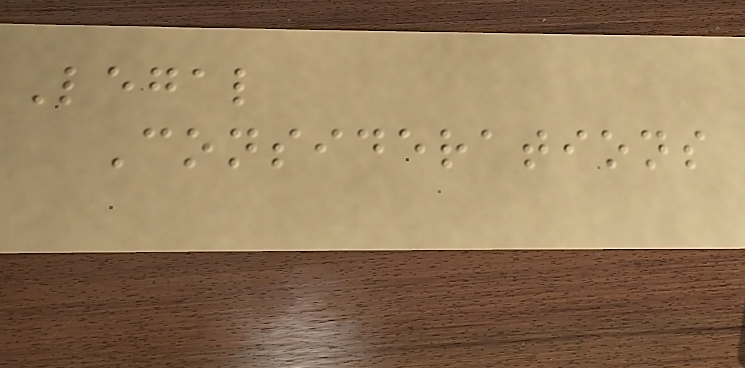Legal
Considerations
